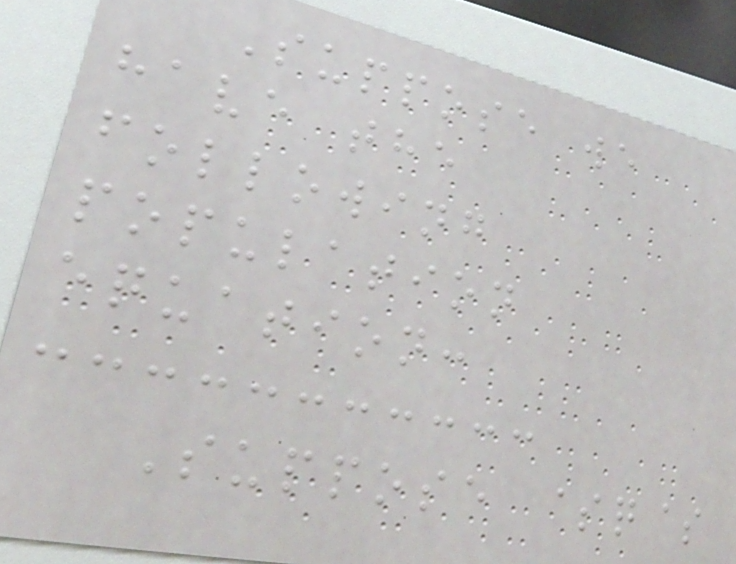Suppose we
have the
following
population
equation:
Suppose $q$
